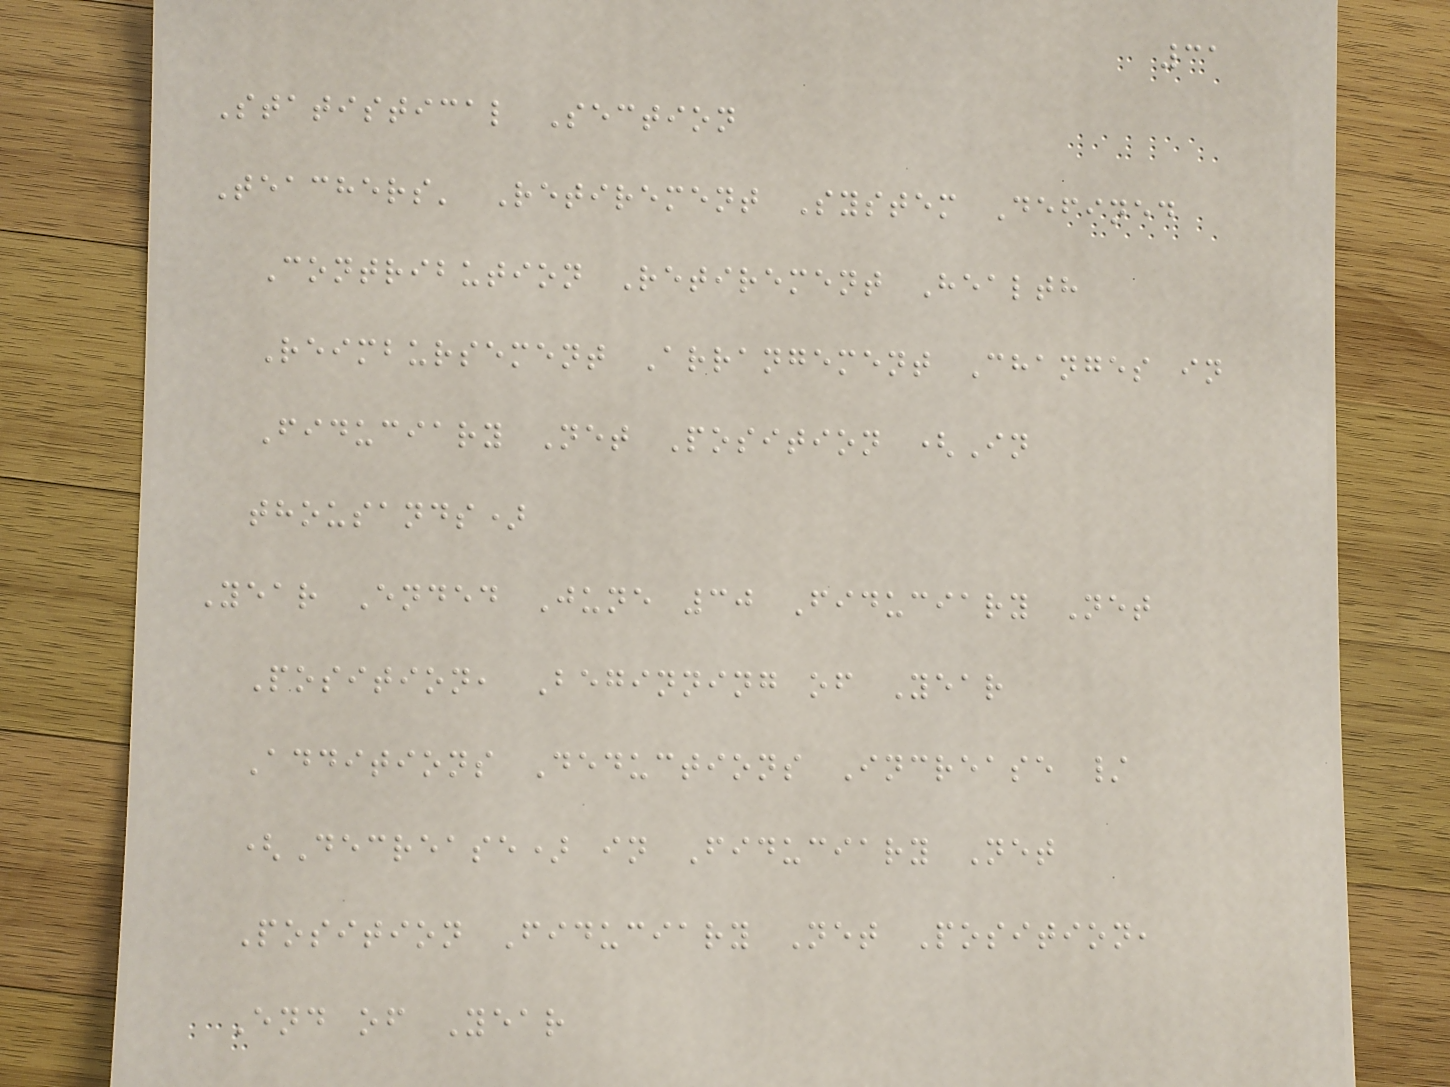31
Statistical Section
Teachers' Retirement System Defined
Contribution Retirement Health
Reimbursement Arrangement Changes in
Fiduciary Net Position (In
thousands)
Year Ended June 30 Fiduciary Net
Position, Beginning of Year
Additions Deductions Increase /
(Decrease) in Fiduciary Net
Position Fiduciary Net Position,
End of Year
